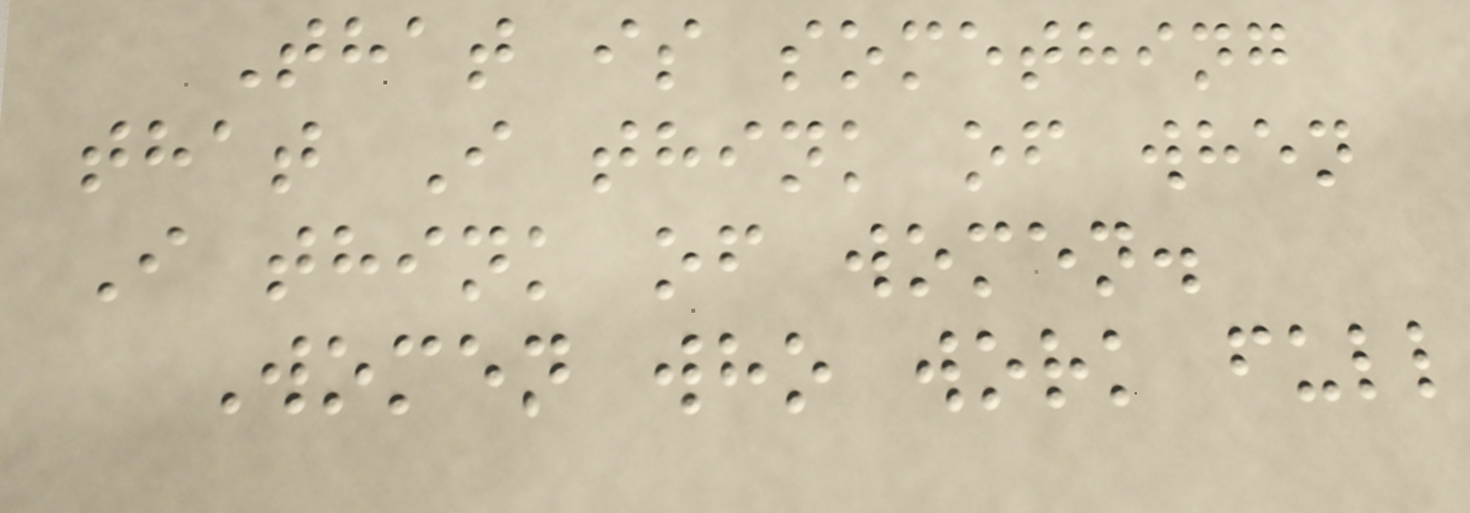That is something
that I think of when
I think of women.
Women who work full
